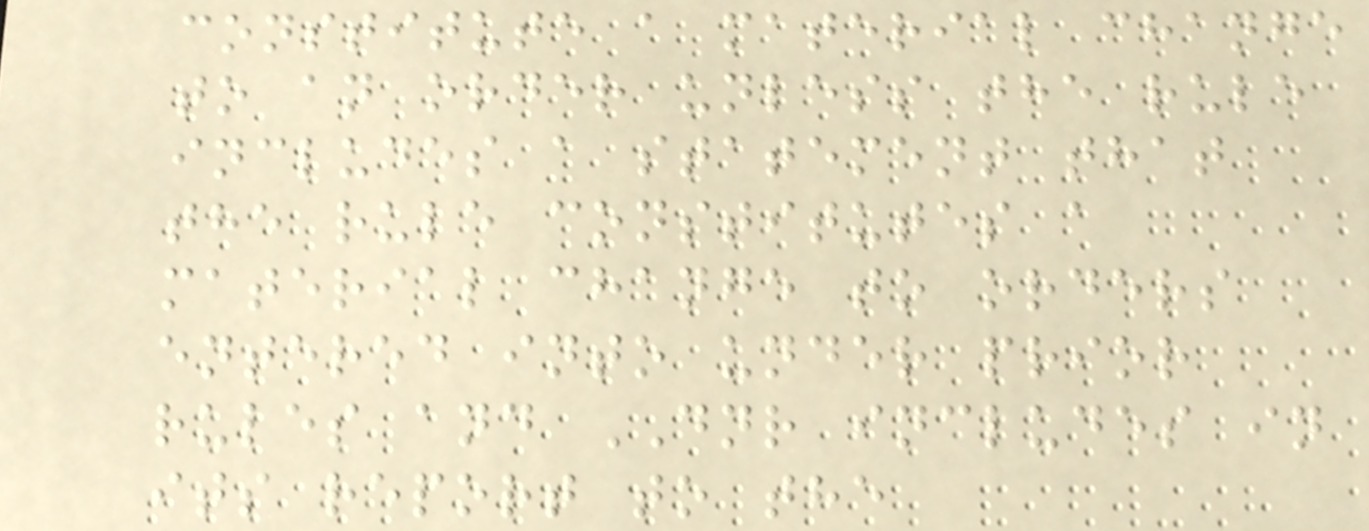constitute a material change
to an order unless the rule
includes a statement that
the rule constitutes a
material change to orders
entered into under prior
rules and DNR includes in
its report to the
